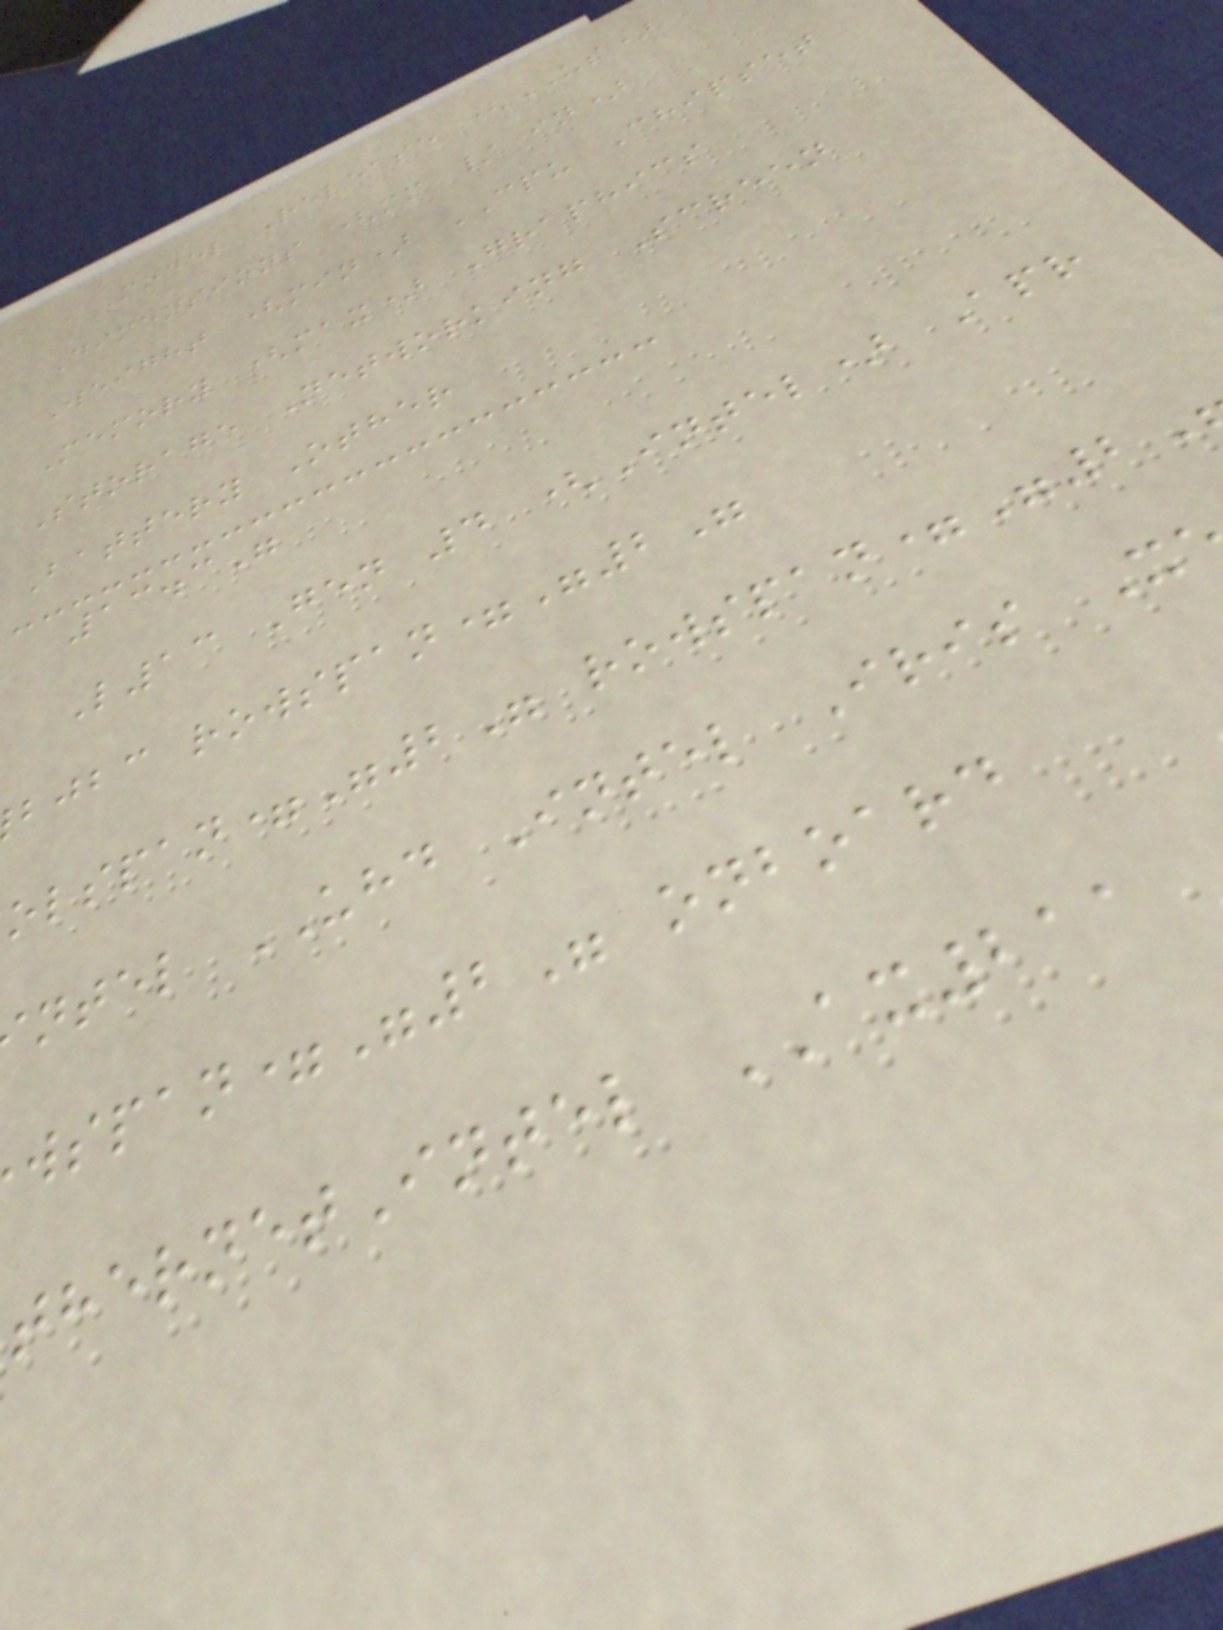Model Release (US)
Dimensions (mm / in)
Weight (min) CPU Chipset
Memory (max) Graphics
Storage Networking Screen
Battery Other
13.3"
L13 Gen 4 (Intel) Apr
bjbc rowspan="2"
olspan="2" rowspan="2
ntel UHD Intel Iris X
wspan="2" onboard
thernetIntel AX211
